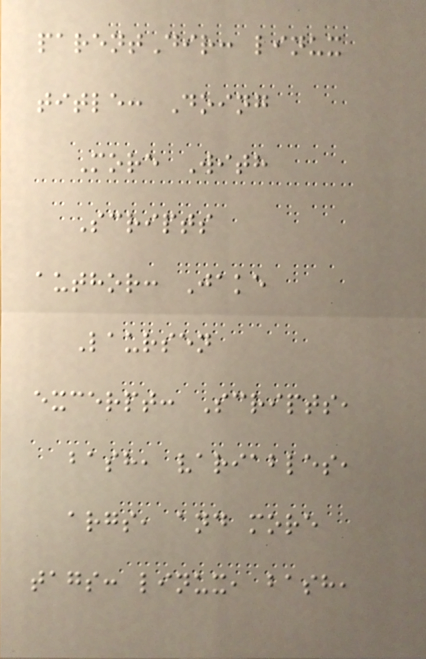parentDir: linux
title: Doing
More With
Scripts
author: Jake
Laursen
excerpt: Scripts,
bash, variables,
args, and more
tags: linux, bash,
